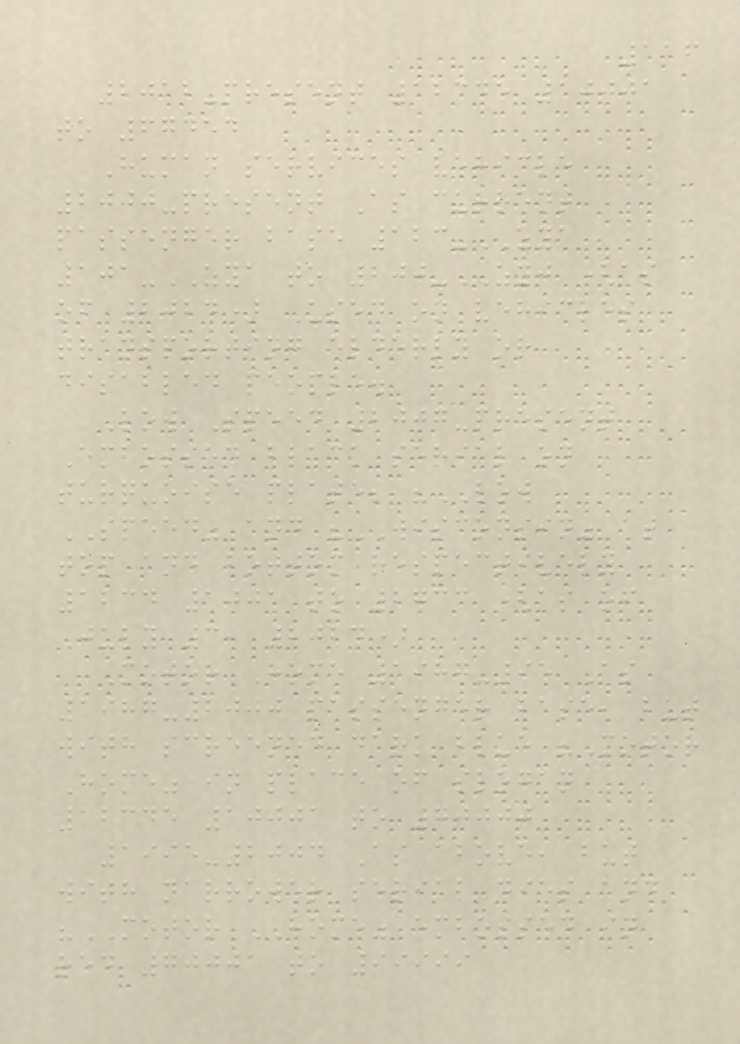116
2012-present 12345 10001
to 67454
Human services vehicle
2000-present As current
passenger base 123-ZYA
101-ZYA to 200-ZYJ (as
of 2024) Used on vehicles
transporting elderly or
disabled people.
Low Speed 2007-present
Embossed black serial on
turquoise plate; "LOW
SPEED" and "WISCONSIN" at
top and bottom respectively
1234 1001 to 2733 (as of
July 3, 2024)
Motor Home 1987-95 As
1987-2000 passenger base, but
with screened dark blue "Motor
Home" in place of slogan
12345 10001 to 70000
1995-2004 As above, but
with narrower serial dies and
"MOTOR HOME" embossed in
red 70001 to 99999
